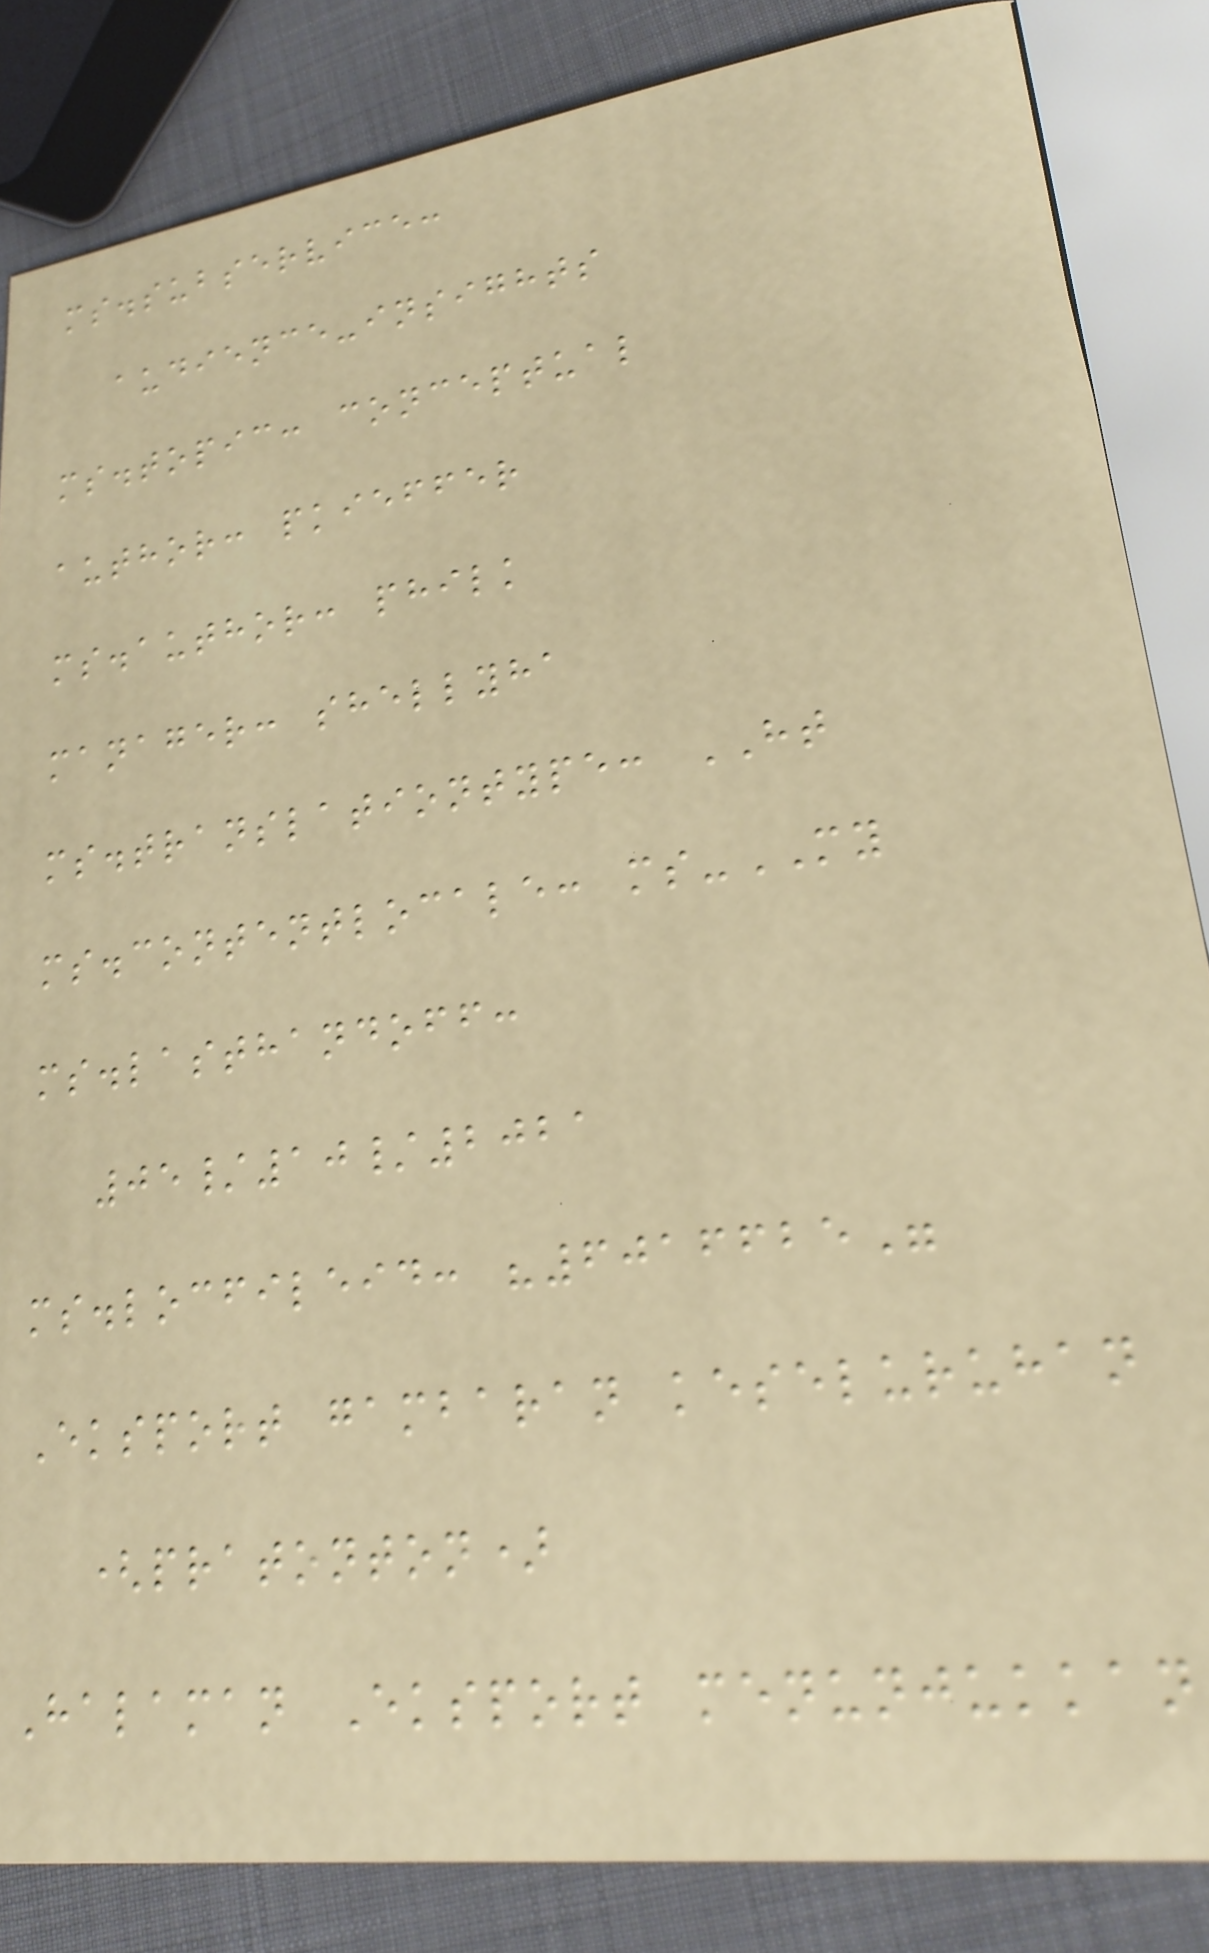ms.subservice:
audience-insights
ms.topic: conceptual
author: pkieffer
ms.author: philk
manager: shellyha
ms.translationtype: HT
ms.contentlocale: ms-MY
ms.lasthandoff:
05/10/2021
ms.locfileid: "6016625"
Eksport gambaran keseluruhan
(pratonton)
Halaman Eksport menunjukkan
